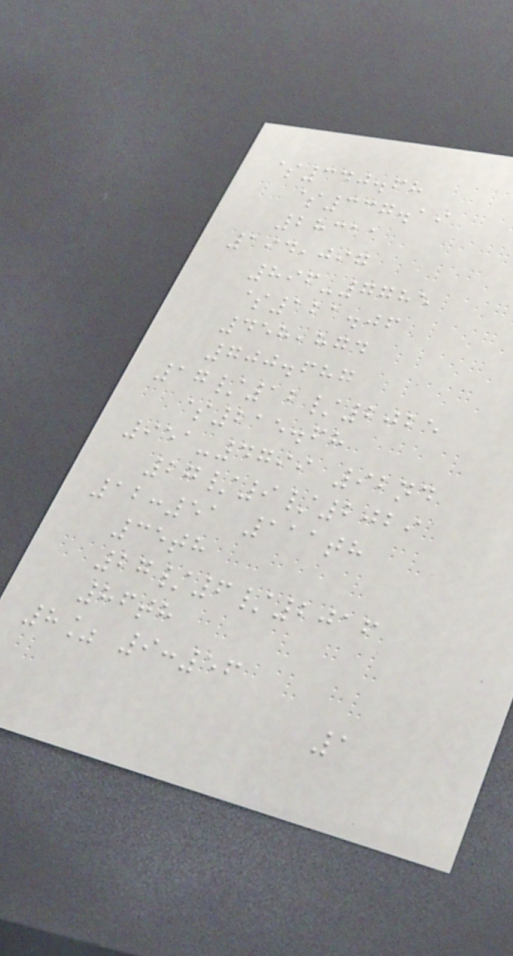$340.68
$337.19
28311
194,097
896-7785
$121.06
458,874
700.687
17/12/2025
$215.68
951-4799 92nd
27/9/2029
12:51 111th
35th
27/6/2016
86th
8% 9:56
1
